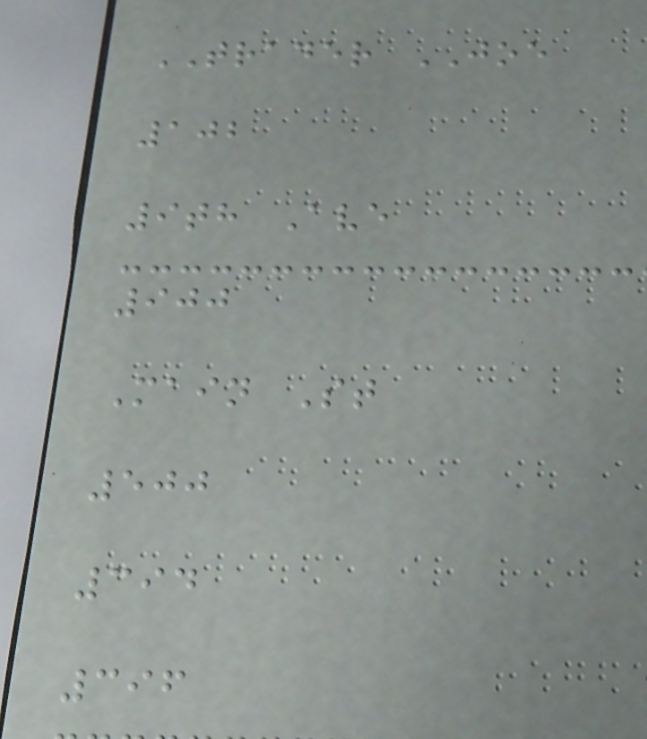TRADER JOE
102
9th Ave
900
Main St
500
394
396
